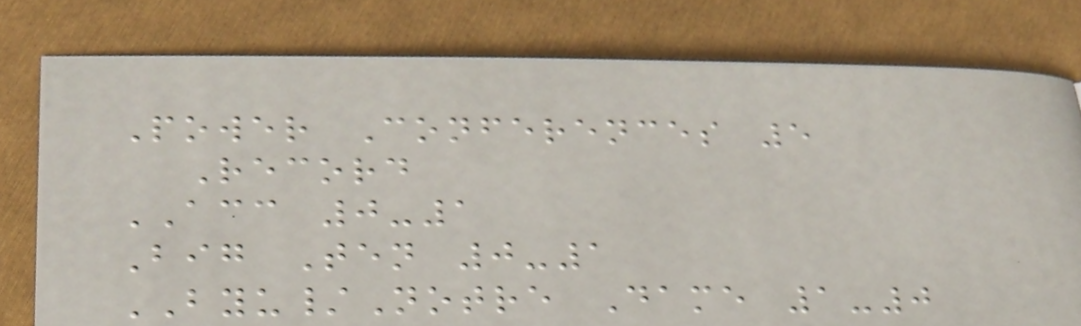Power Conferences 5
Record
ACC 0-1
Big Ten 0-1
BYU/Notre Dame 1-0
